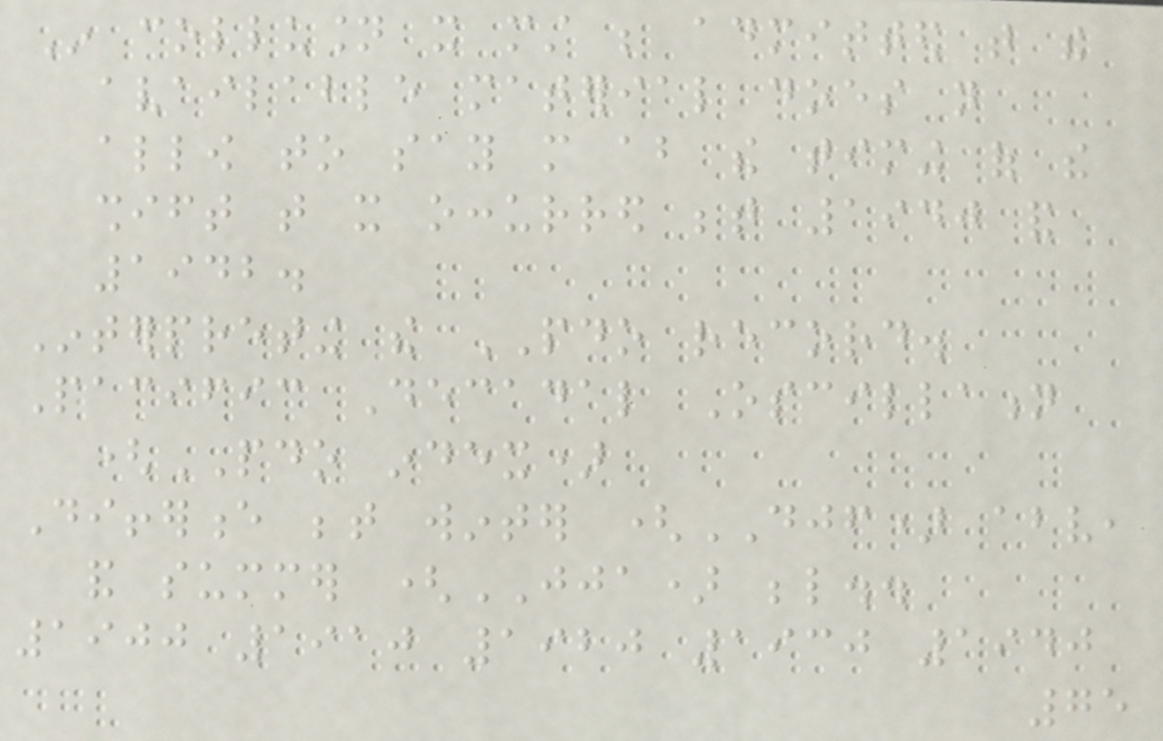In collusion it must be admitted that the
available material does not
allow to say more about the timing of the
shift that it occurred between 1940 and
1942.
Interpreting the PDO record.
Pacific Decadal Oscillation
(PDO index)
Difference between winter (DJF) above,
and summer (JJA) below..
1900 1910 1920 1930 1940
75
